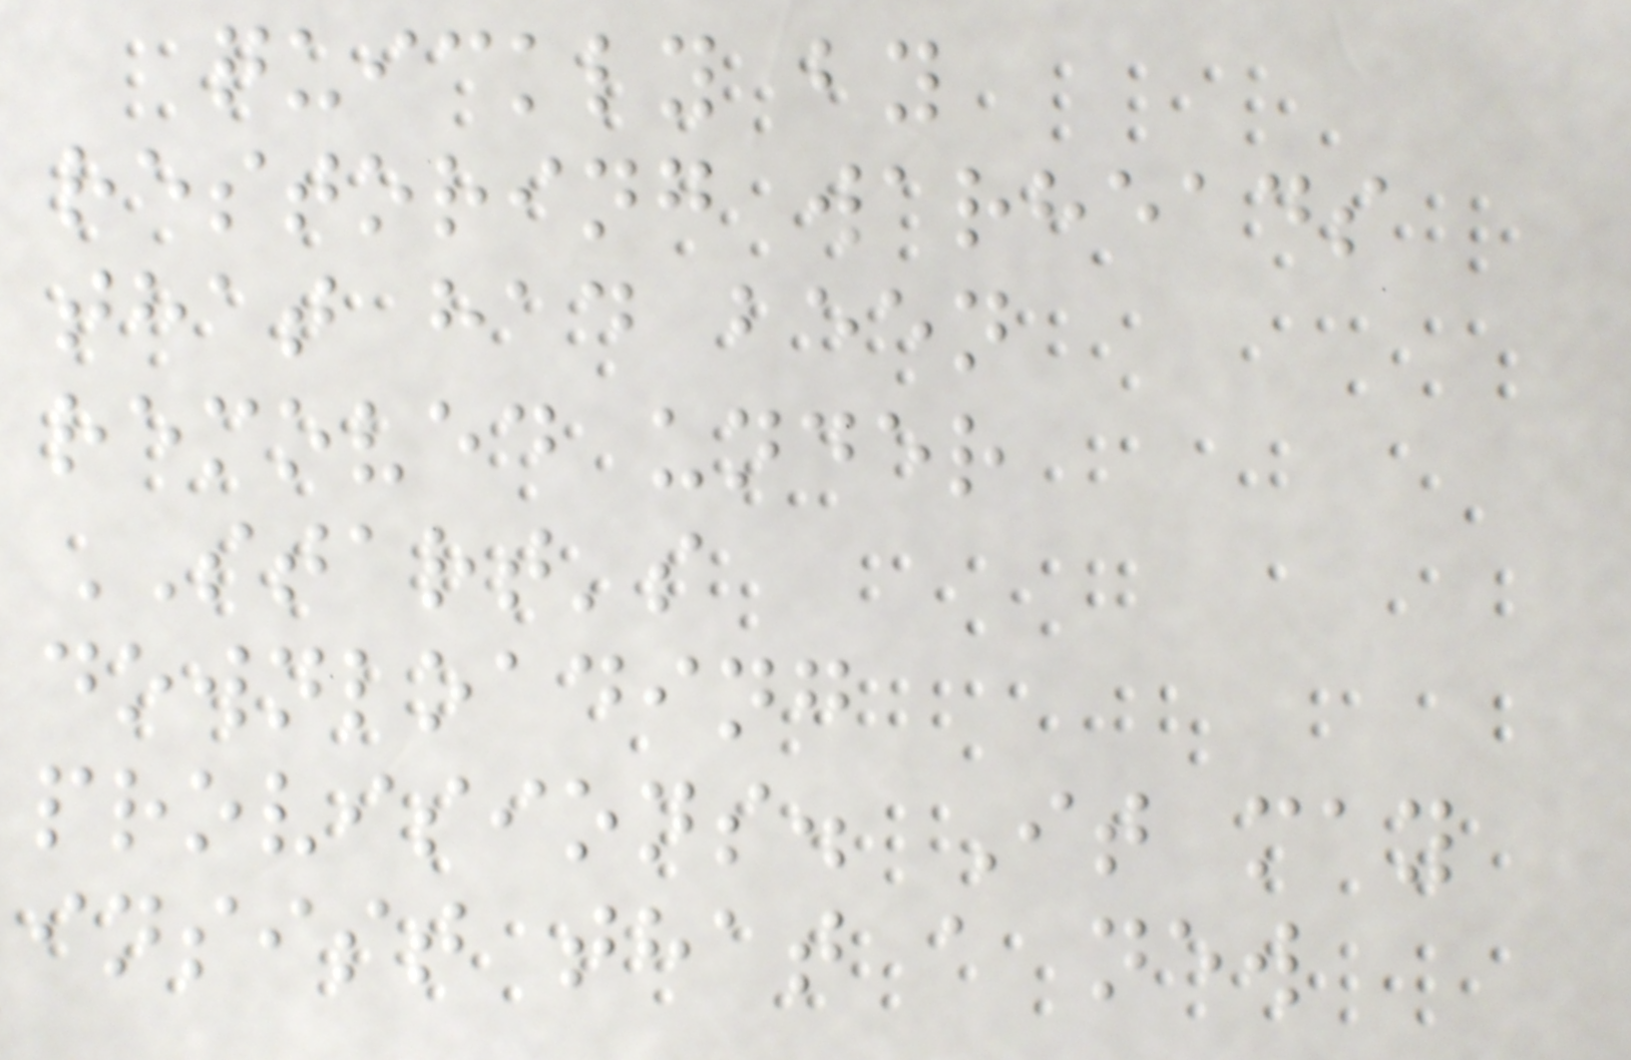quickly by
restoring warheads
that had been
removed under
START's
downloading
provisions. It may
insist that a new
